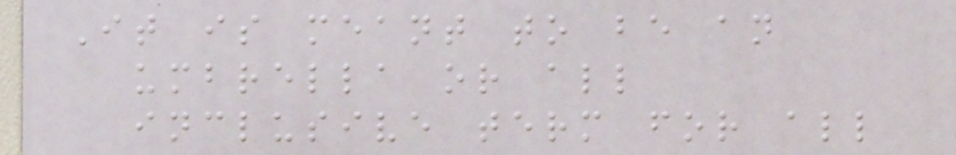It is meant to be an
umbrella or all
inclusive term for all
